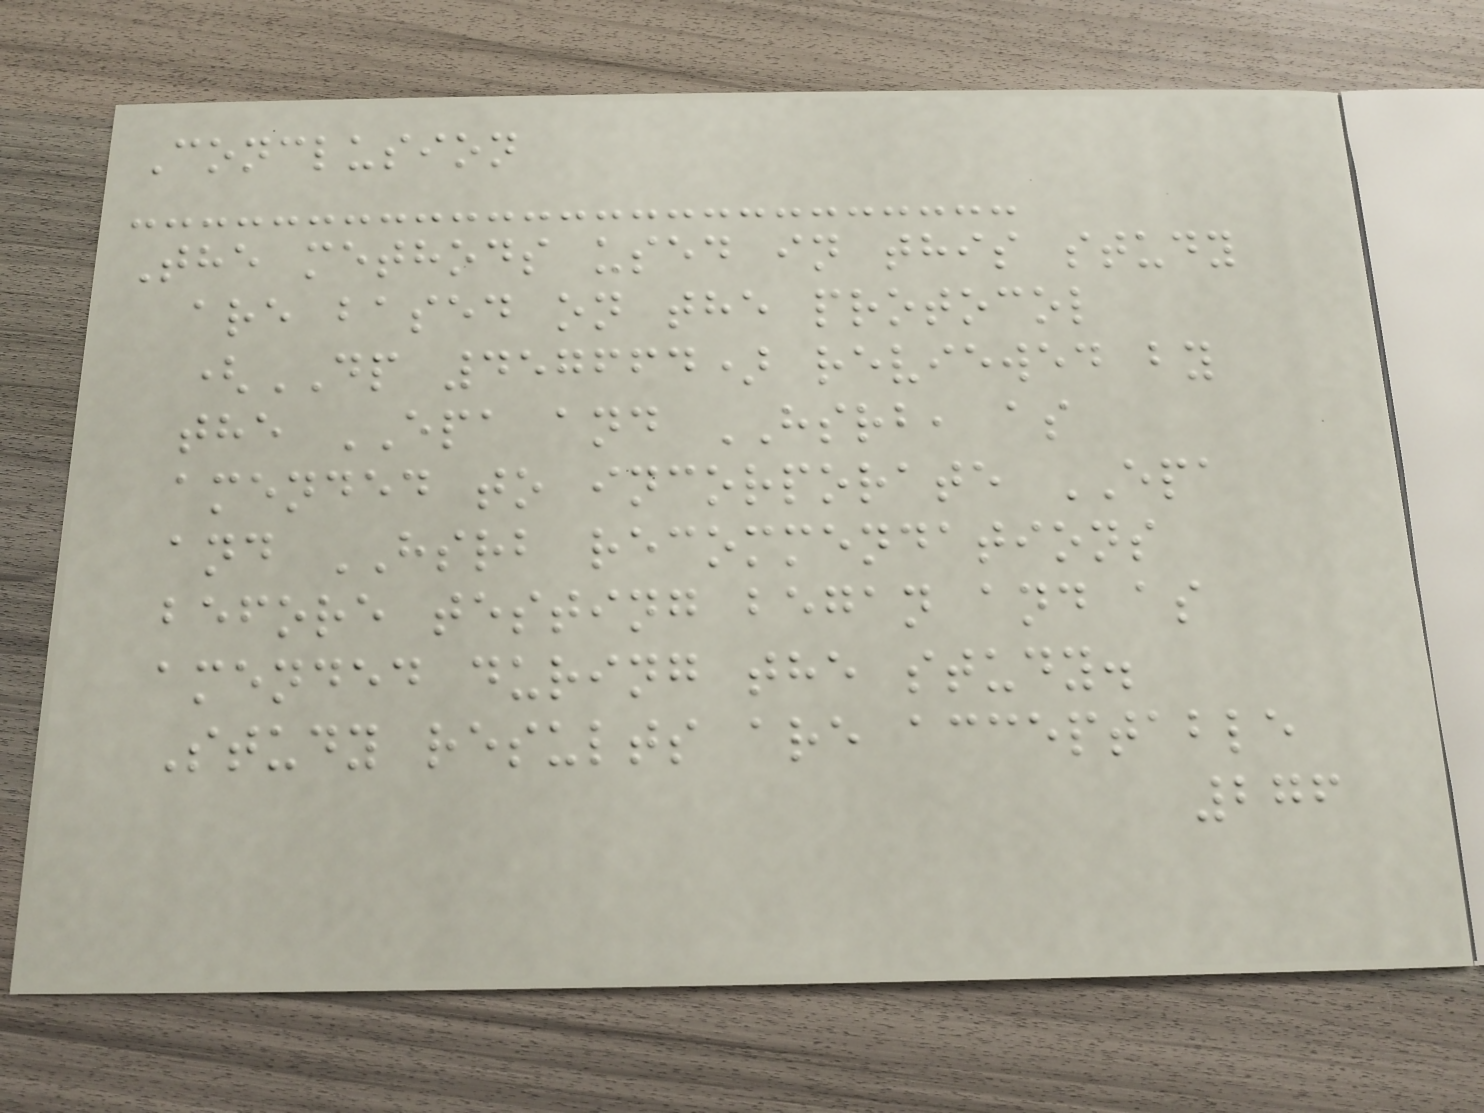Conclusion
The methods used in this study
are based on the protocol
(DP 457664) reviewed by
the EPA and HSRB, as
amended to incorporate EPA
and HSRB recommendations
before testing began and as
amended during the study.
Study results are acceptable
276
